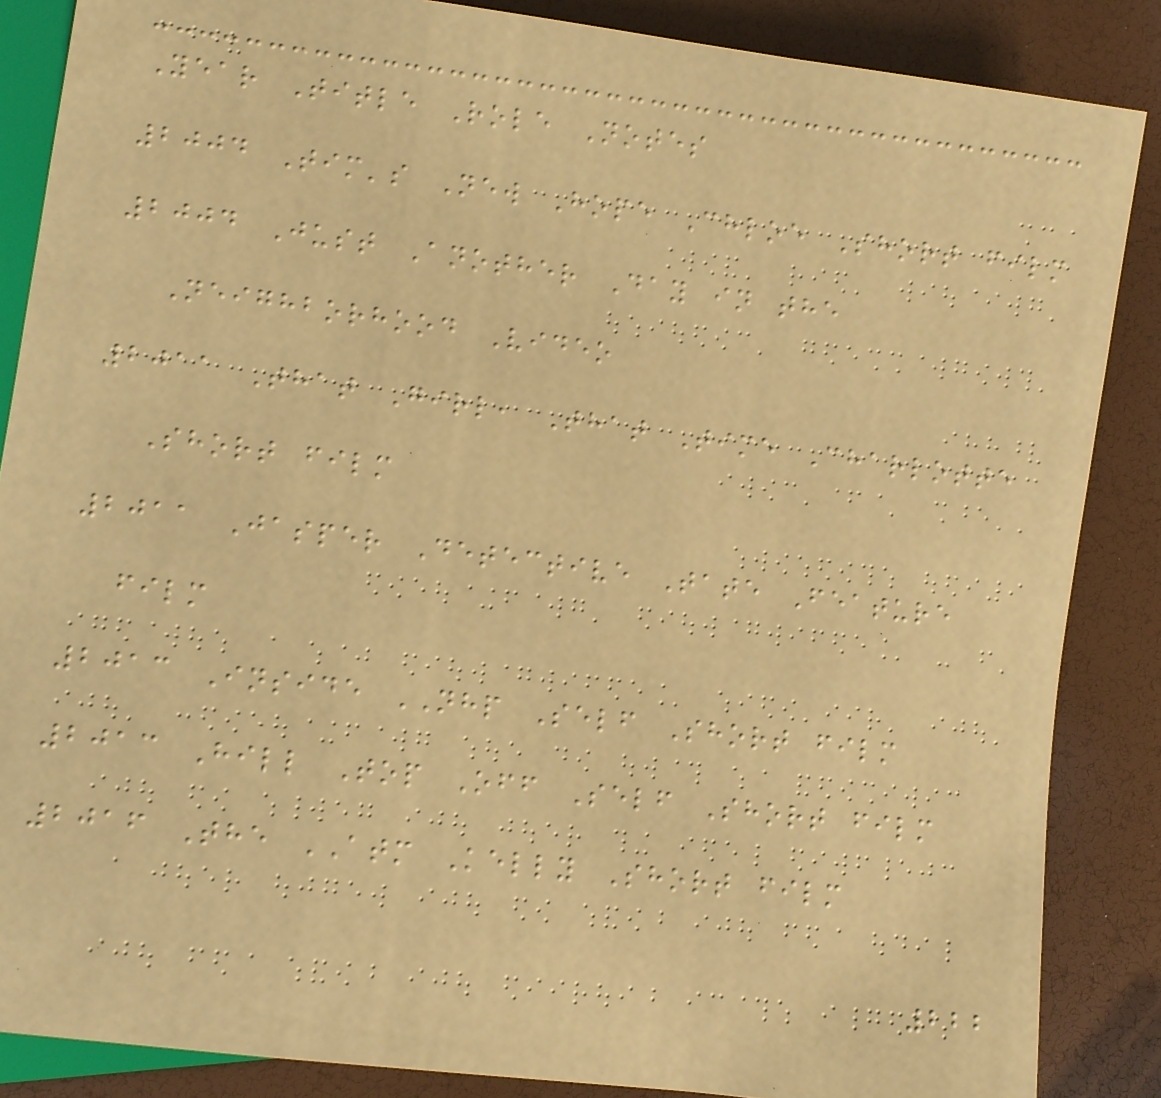Year Title Role Notes
2004 Tim's New Hope Chloe Short film
2004 Just Another Day in the
Neighborhood Video
2011 That Girl, That Time Charlotte
Short film
2011 Jasper Detective Tate Feature
film
2013 Inside NHP Self Short film
2013 Hill Top Off Self Short film
2016 The ATM Kelly Short film
222
